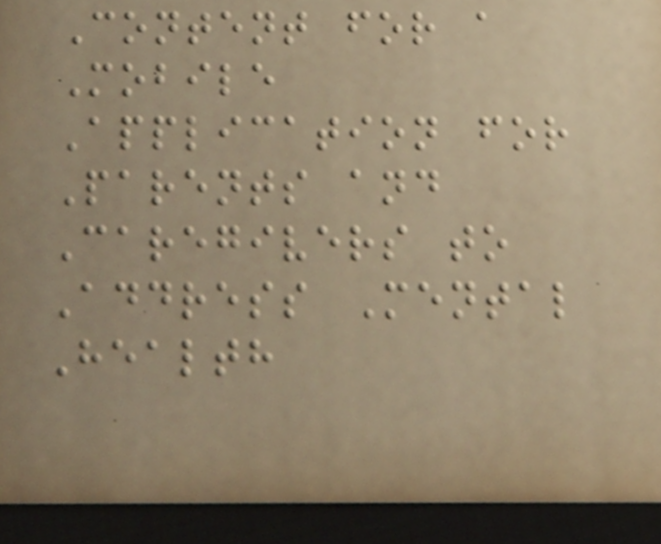Content for a
Mobile
Application for
Parents and
Caregivers to
Address Mental
Health
